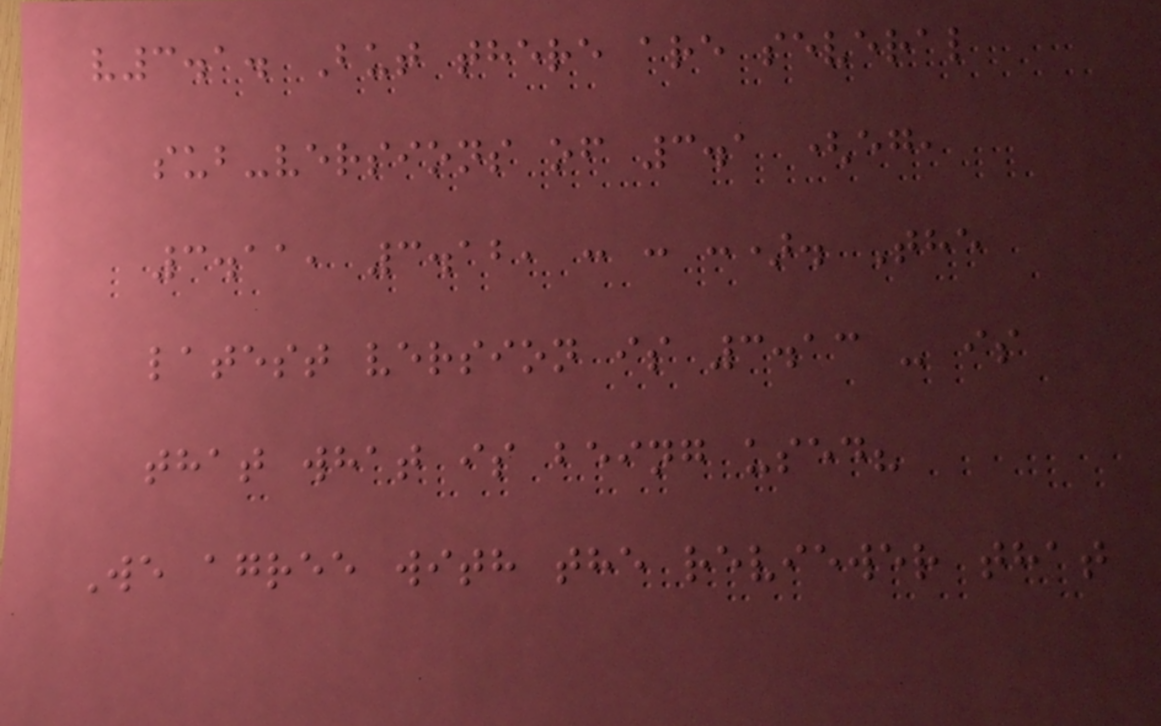v3.1. But there are several
sub-versions of 3.1 (eg,
3.11, 3.12, : : :). The
latest version is 3.13 - is
that what is being used?
We agree with the reviewer that
